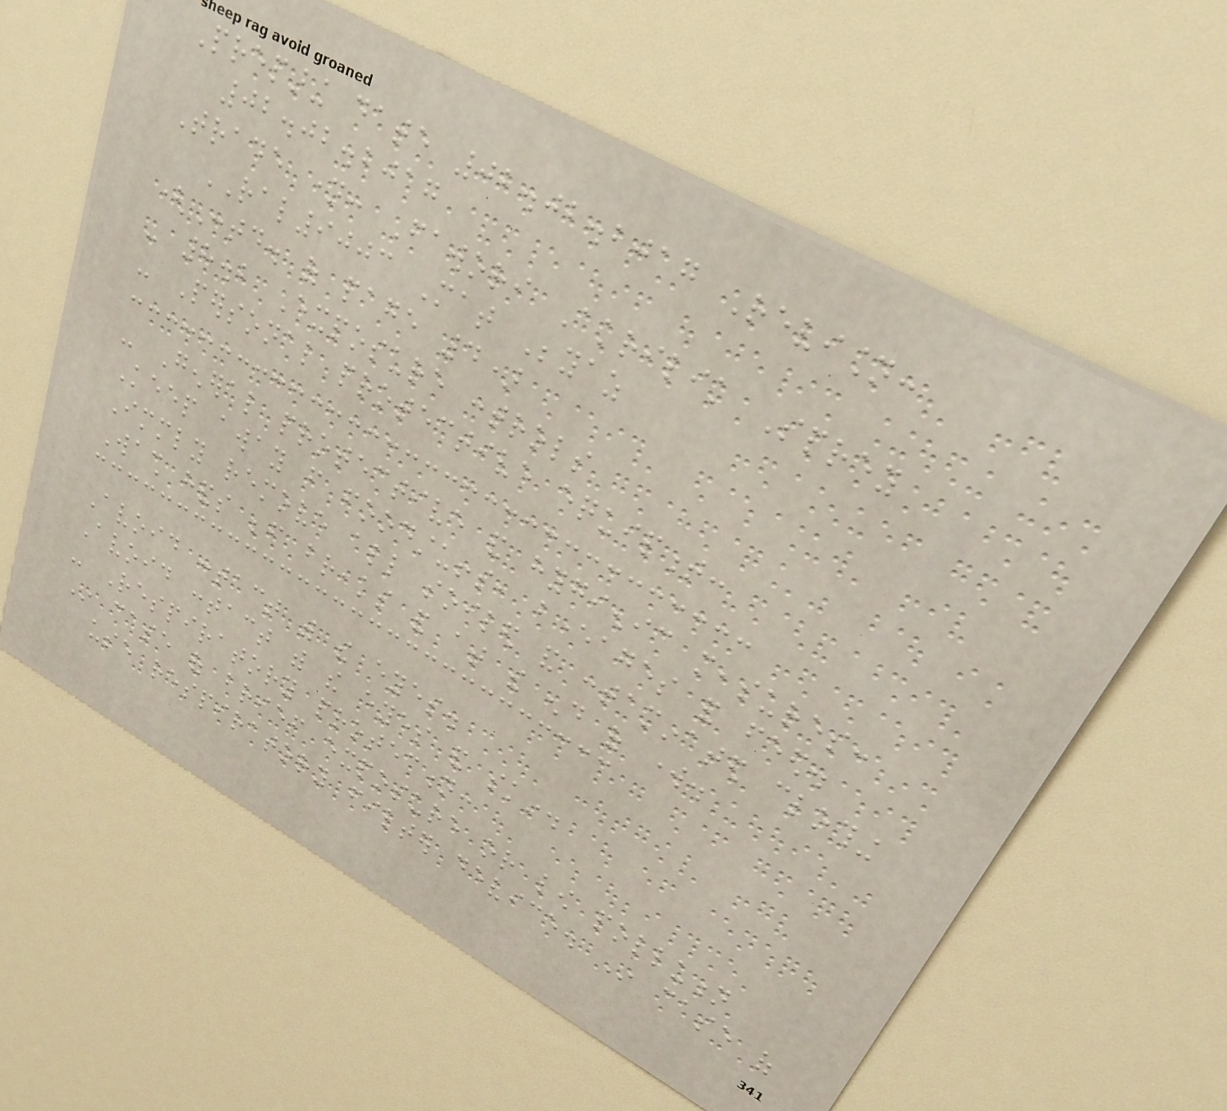Preparing date 02.02.2017 Revision:
02.02.2017
Trade name: Fawori Akrilik Sprey
RAL9003 Mat Beyaz
(Contd. of page 4)
- 8.2 Exposure controls
- Personal protective equipment:
- General protective and hygienic measures:
Keep away from foodstuffs, beverages and feed.
Immediately remove all soiled and contaminated clothing
Wash hands before breaks and at the end of work.
Avoid contact with the eyes.
Avoid contact with the eyes and skin.
- Respiratory protection:
In case of brief exposure or low pollution
use respiratory filter device. In case of
